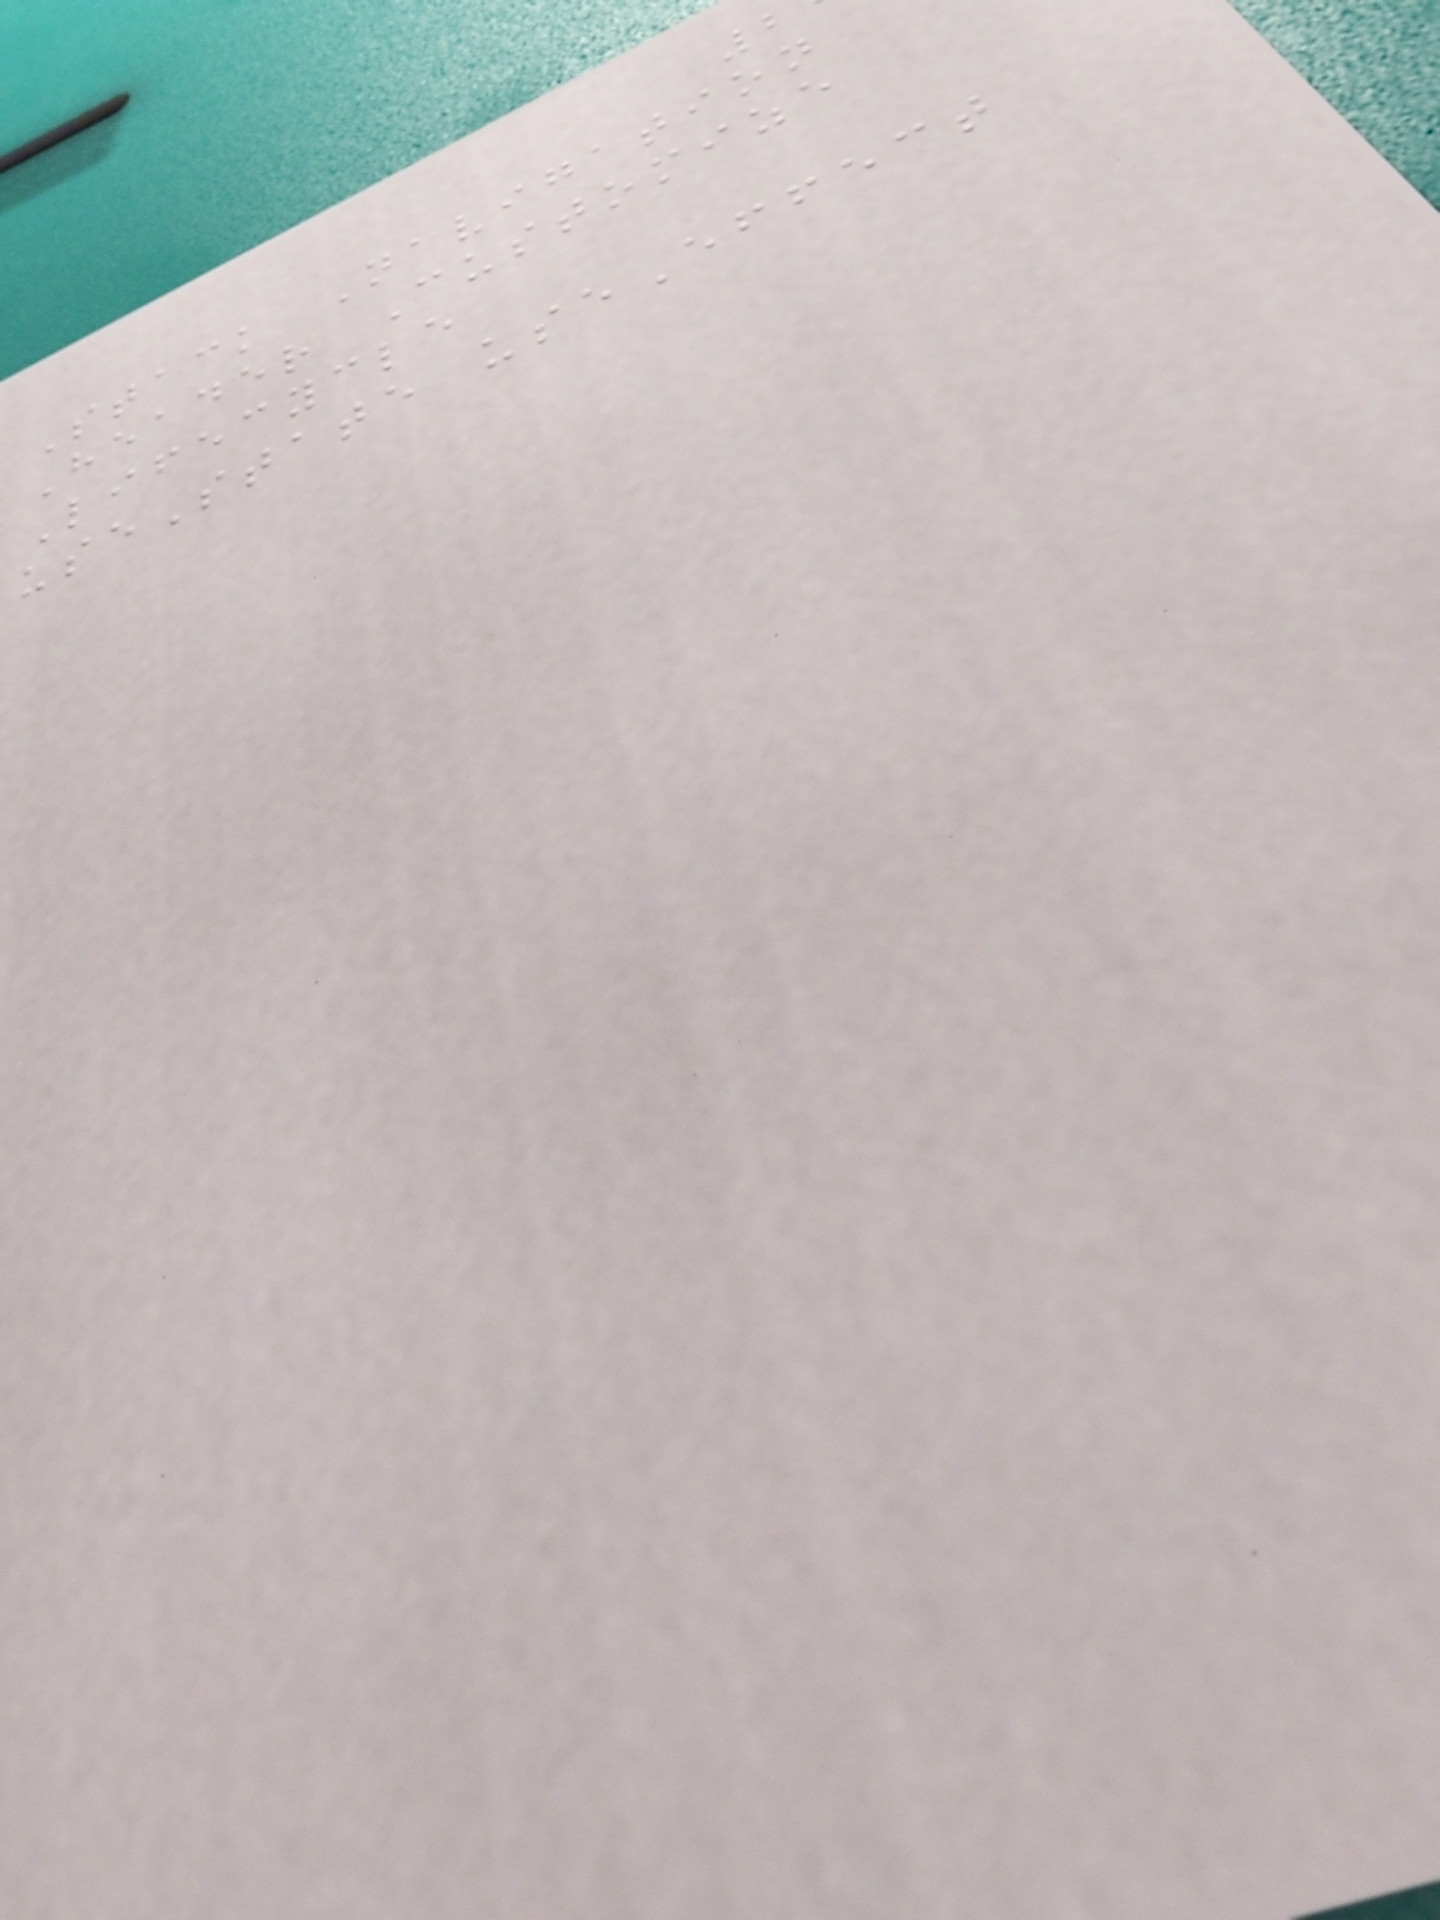Stack Navigation
Header Customize
Lifecycle
useState useEffect
